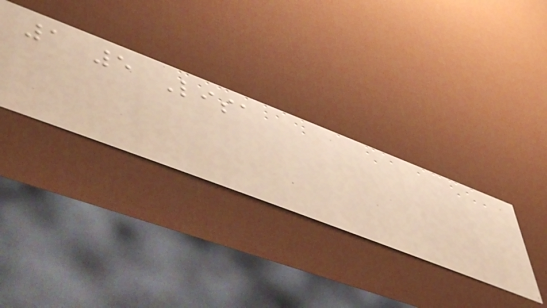1 5 Lisa
